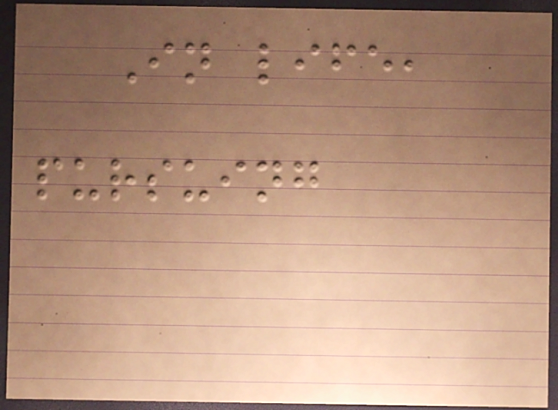In life,
pursuing
